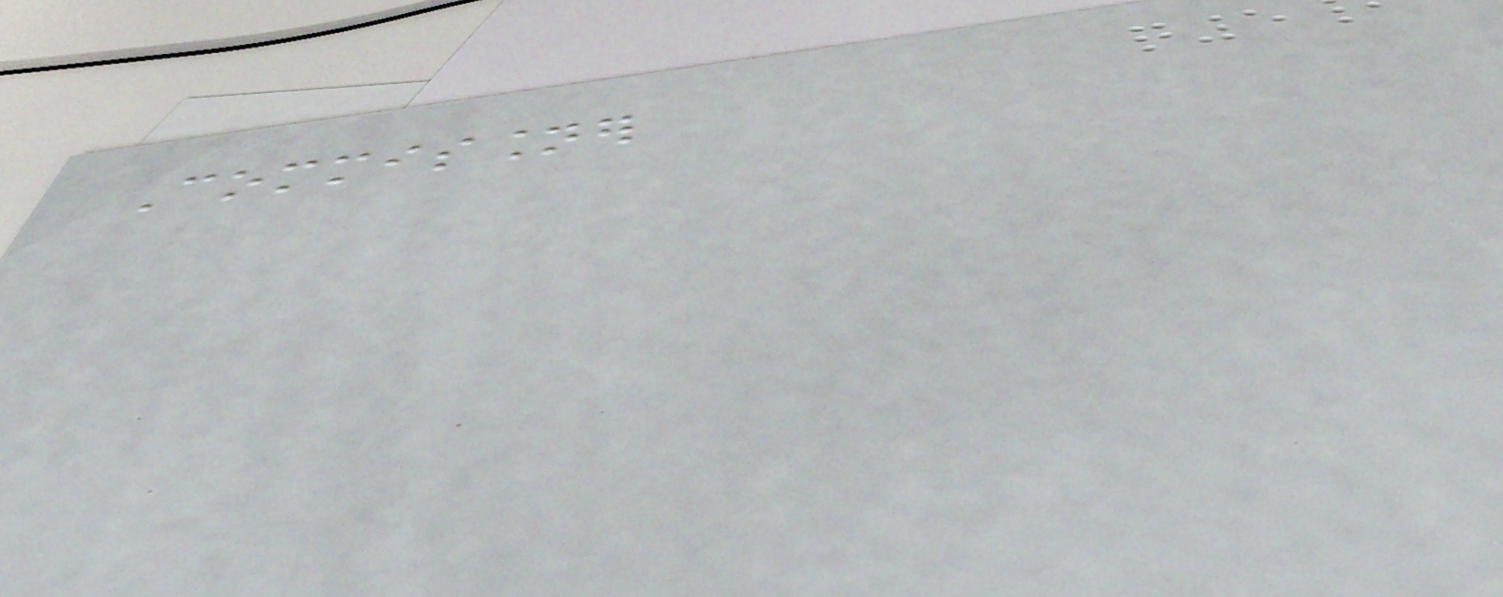Commissioner
